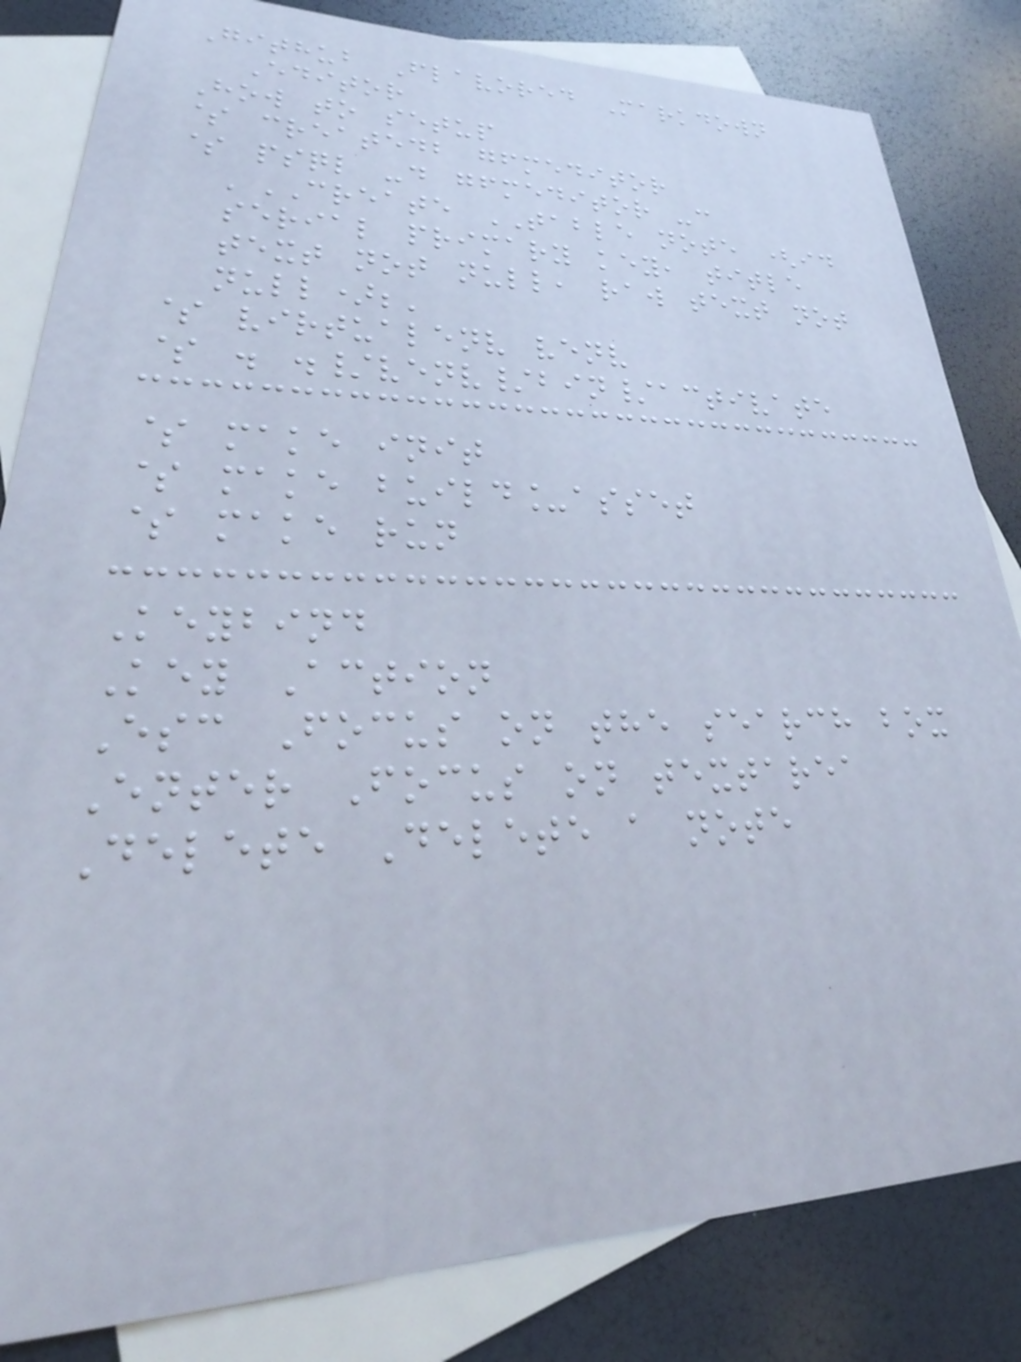Github Flavored Markdown
Editor
How to setup
$ createdb gfmeditor
$ psql -d gfmeditor -c
'CREATE TABLE note (id
serial primary key, title
text not null, raw text not
null);'
$ virtualenv venv
$ . ./venv/bin/activate
$ make init
$ make build_asset
$ make run
Keybind
Key Action
Esc Focus on the search box
Enter Focus on textarea
Delete Delete a note
